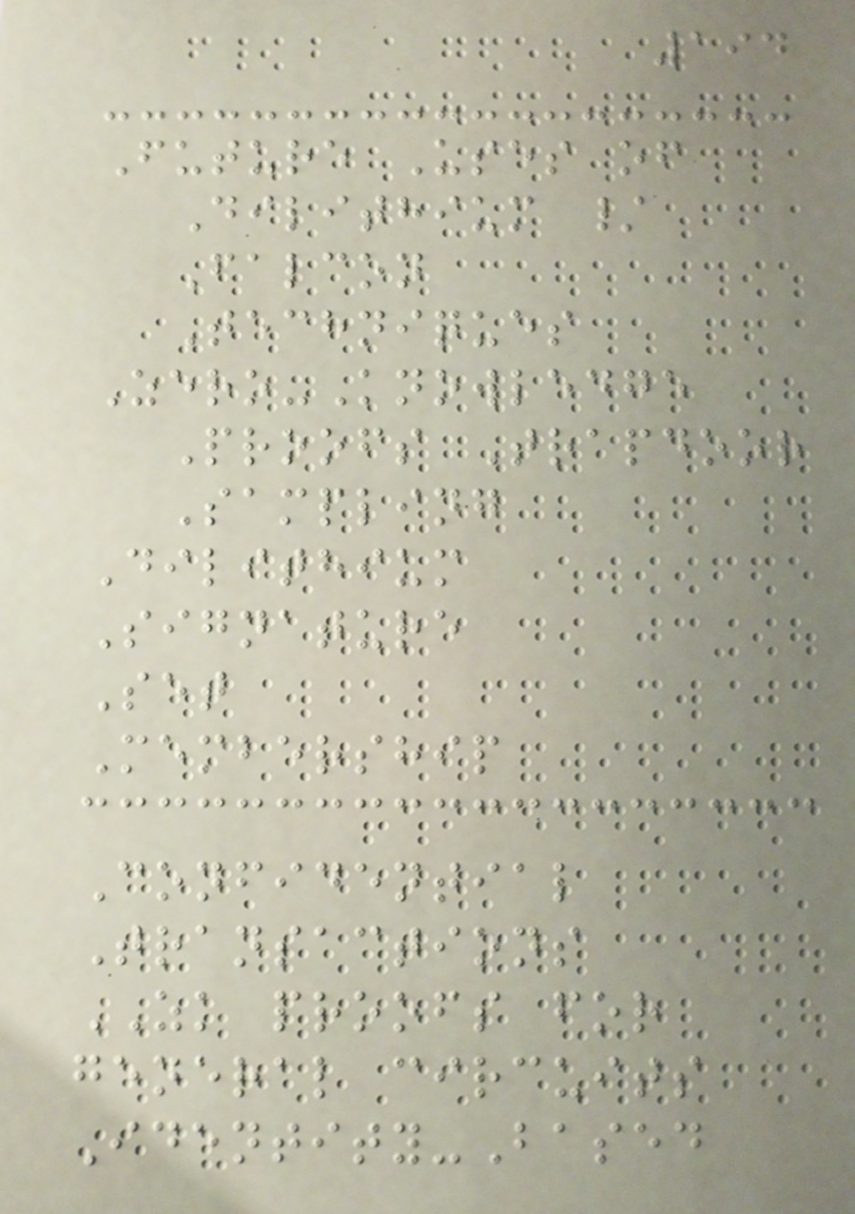194
Future Uses of
Dilithium /
Falcon
Techniques
Zero-Knowledge
Proofs Trapdoor
Sampling
Dilithium
Signature
Set
Membership
Confidential
Transactions
ZK proofs for
general circuits
Identity-Based
